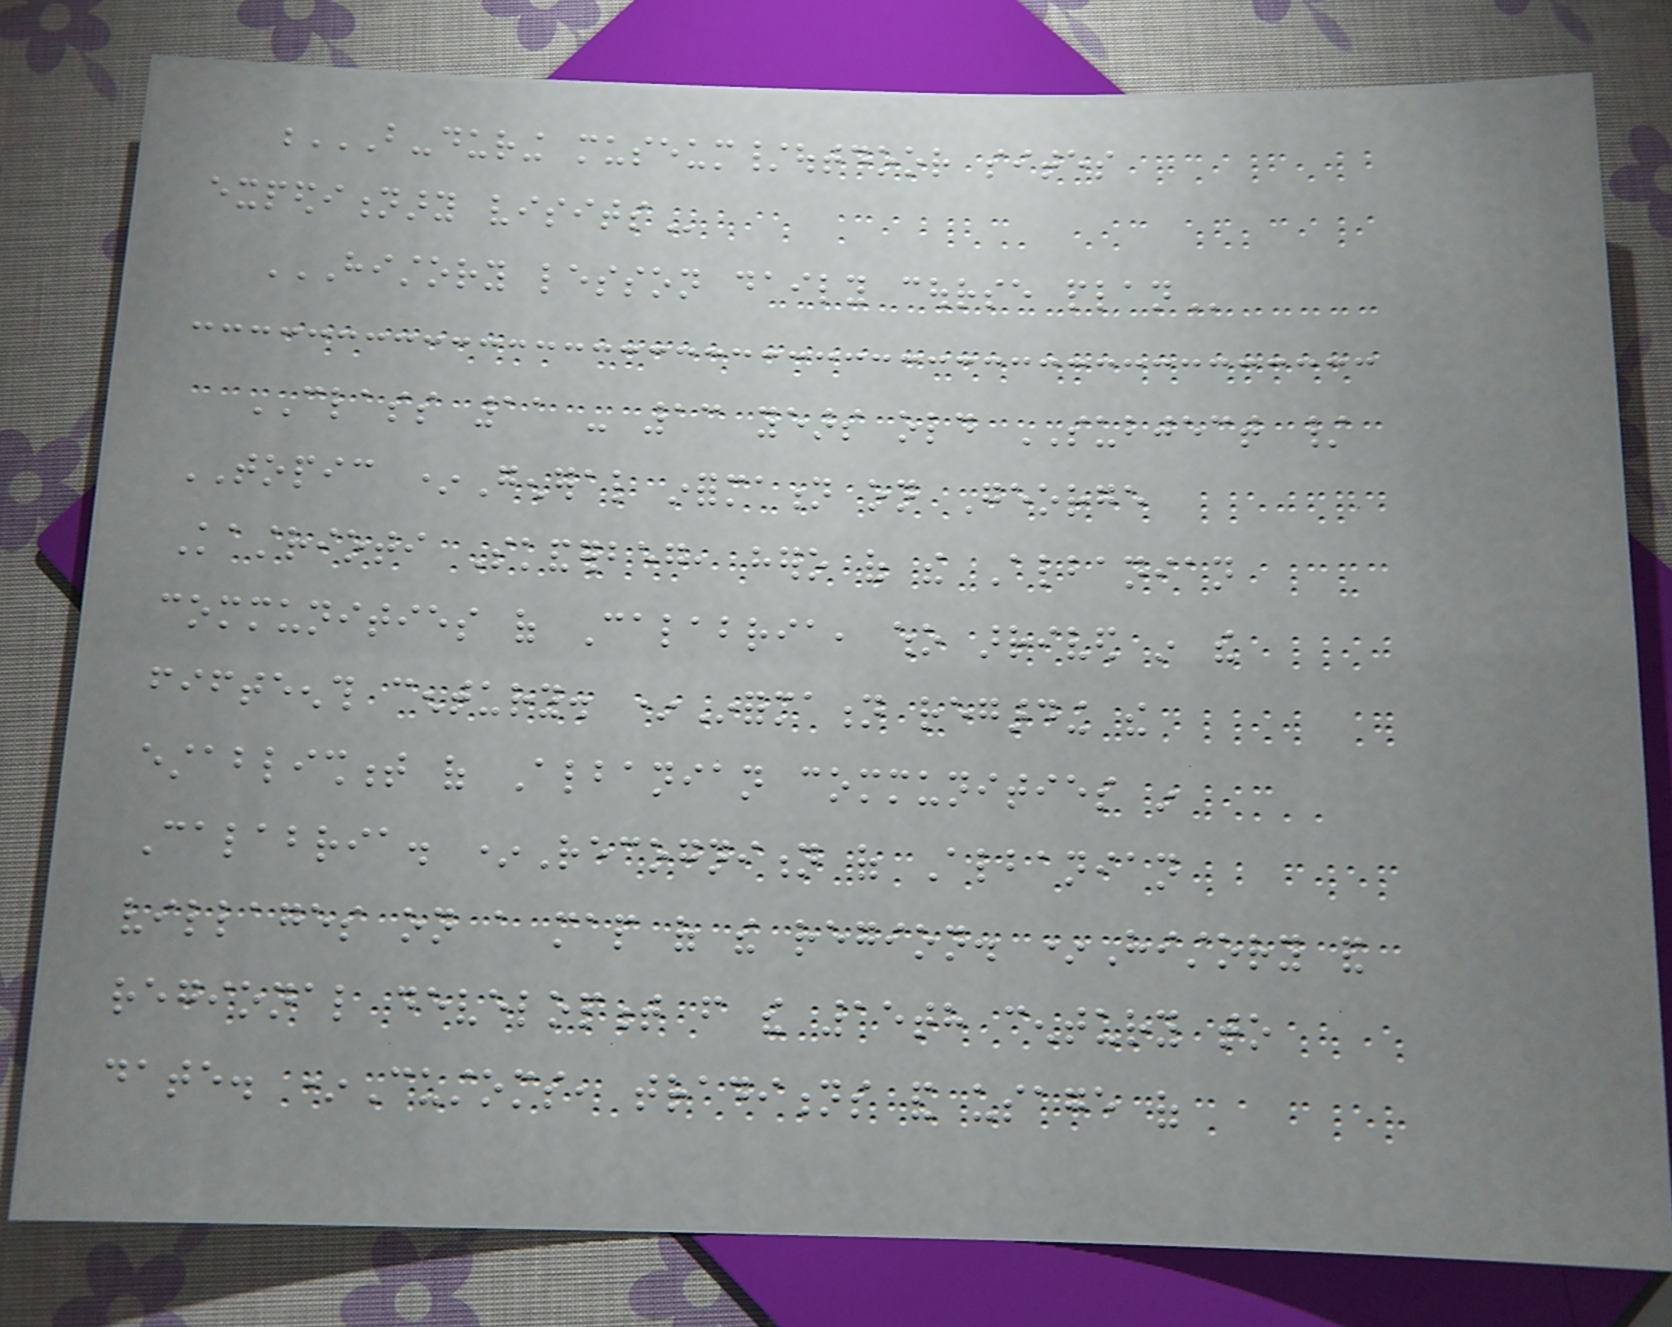B-DURING MUSEUM/OUTDOOR SITES
EXPEDITIONARY VISITS
HISTORY LESSON DAILY COURSE PLAN
CLASS 11 - 13 years old SUBJECT /
TOPIC *General information on George
Kastrioti Skanderbeg, hero of the Albanian
communities of Calabria, who arrived in the
fifteenth century. *Information regarding the
establishment of Albanian communities in
Calabria. *Recognition of Albanian
villages on a map of the region. *History and
regional development from the 15th century to
date. *Customs, traditions and usage of
